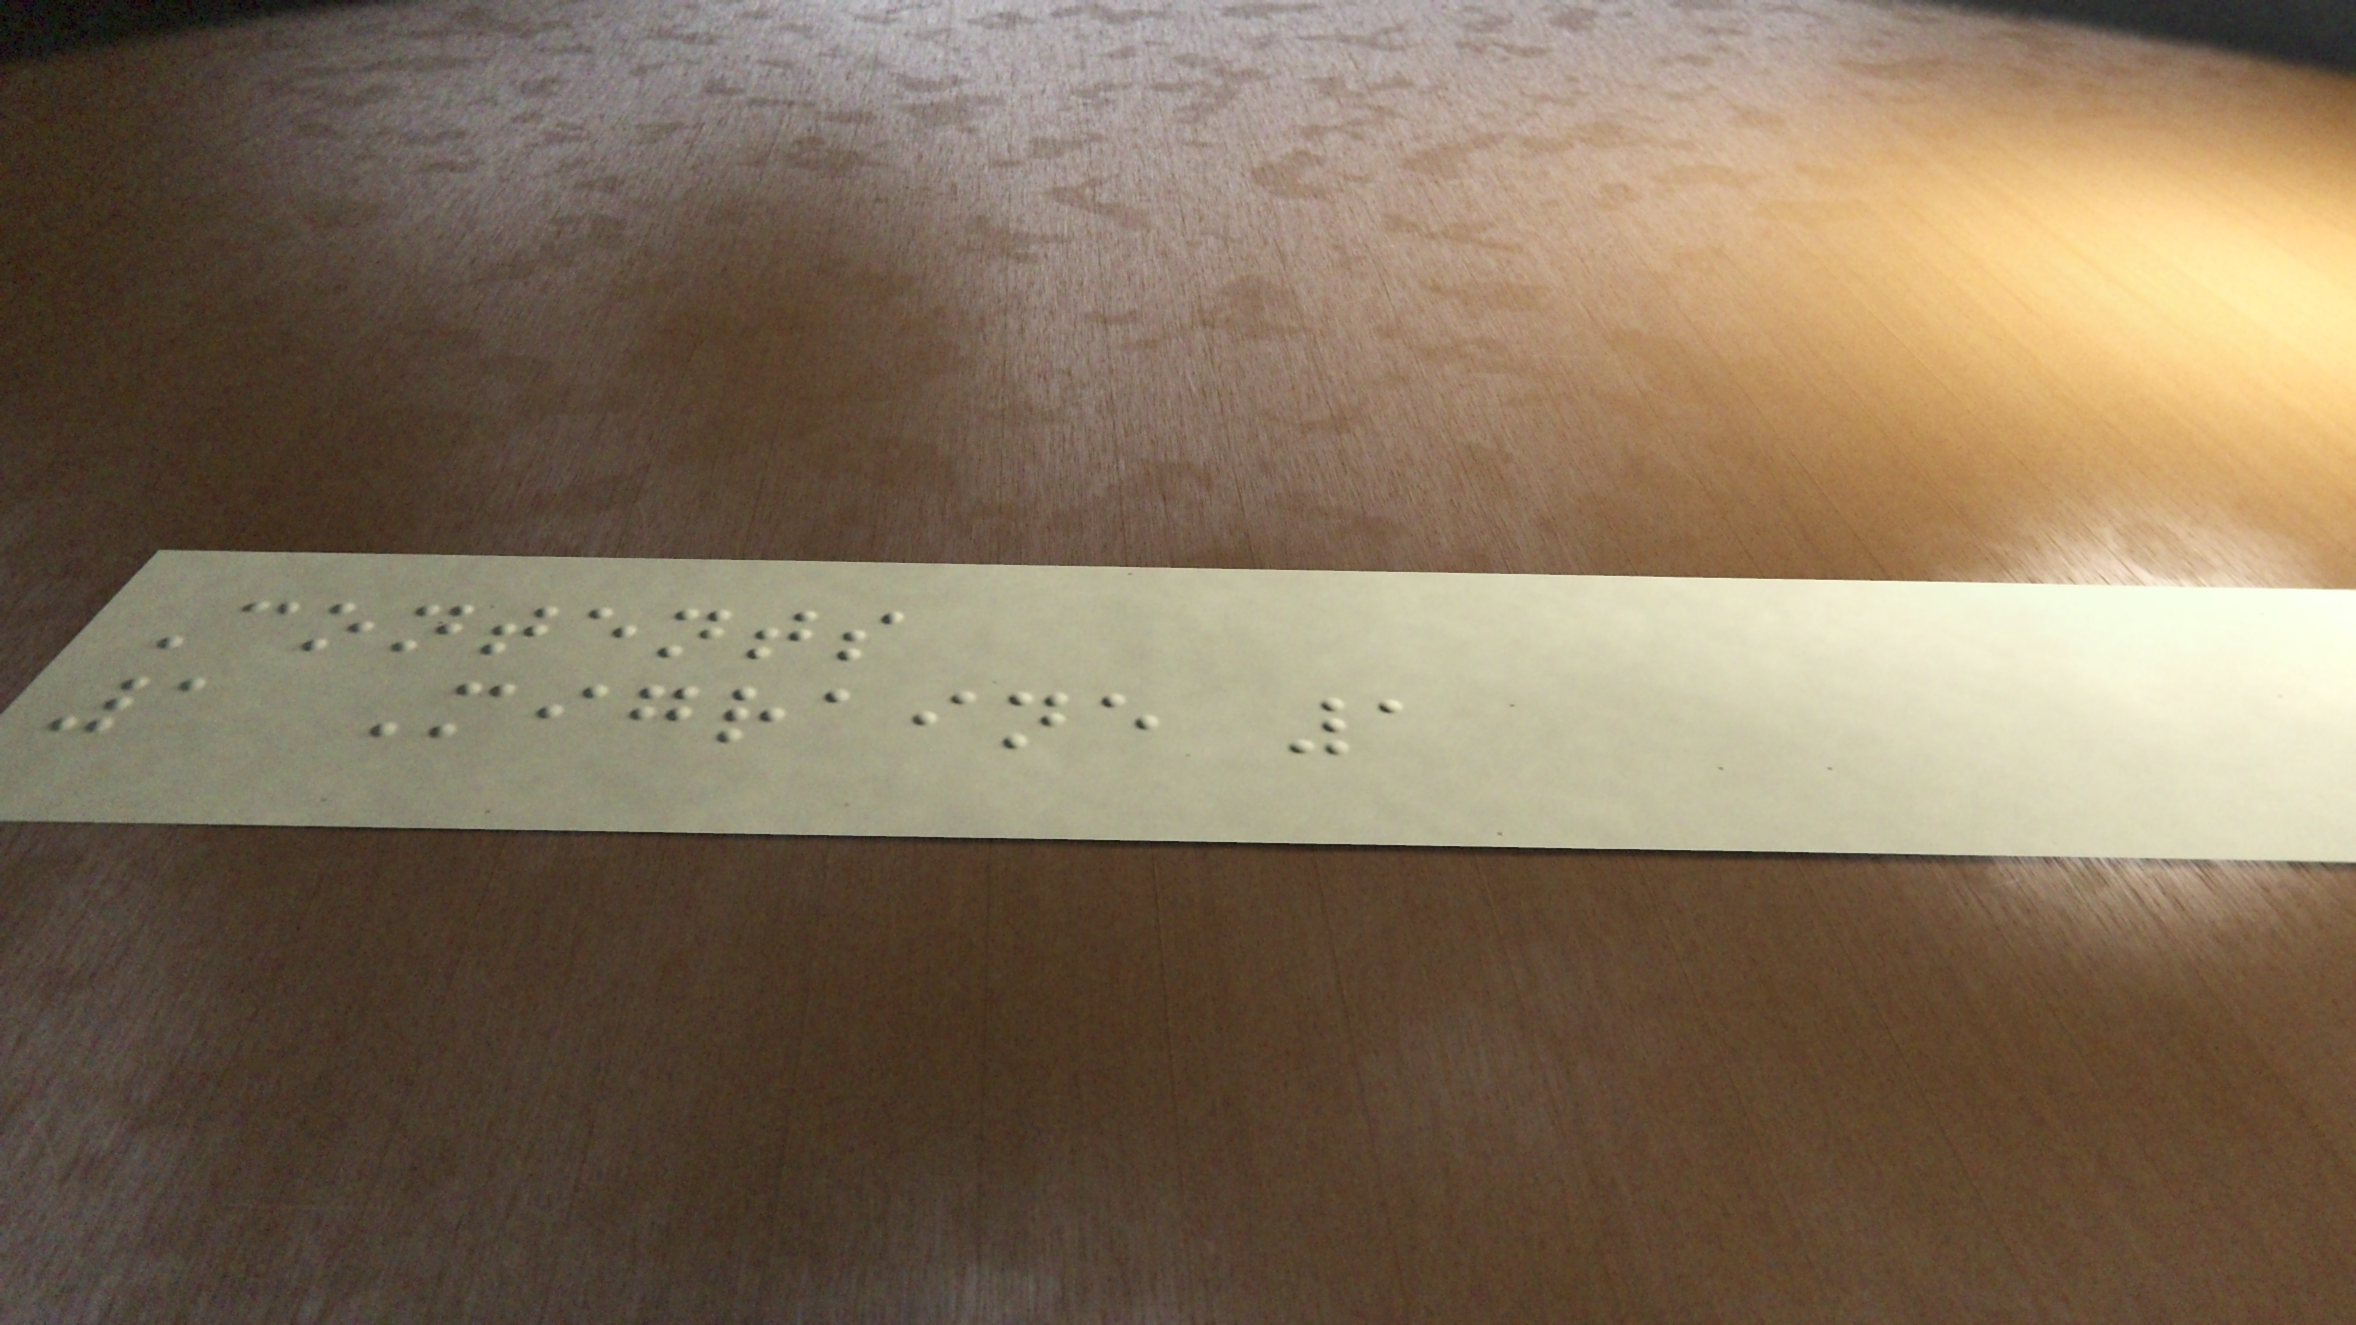Contents
1 Migraine 1
